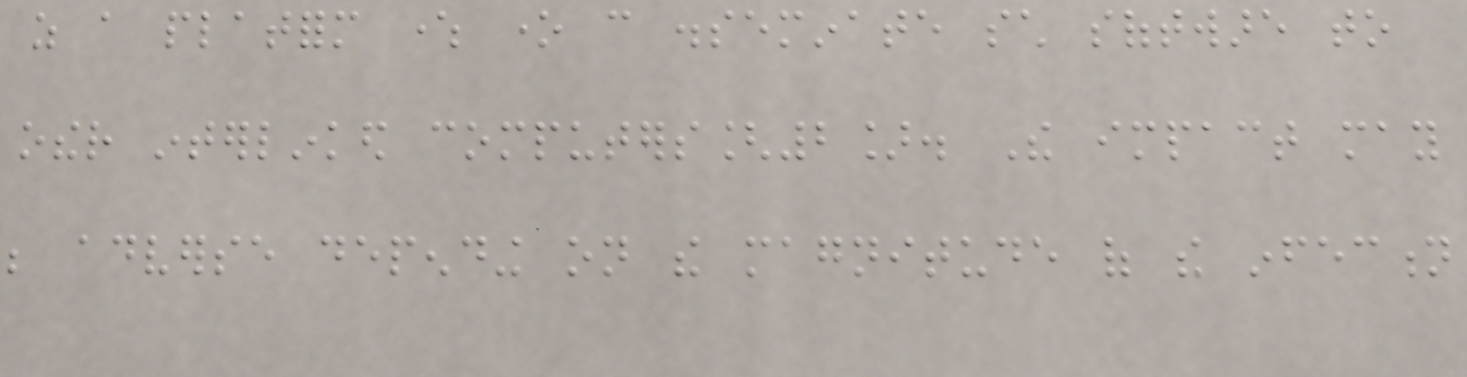as a platform where one can disseminate such software to
other interlinked computers[2]. The impact may
be adverse depending on the magnitude of the infection
